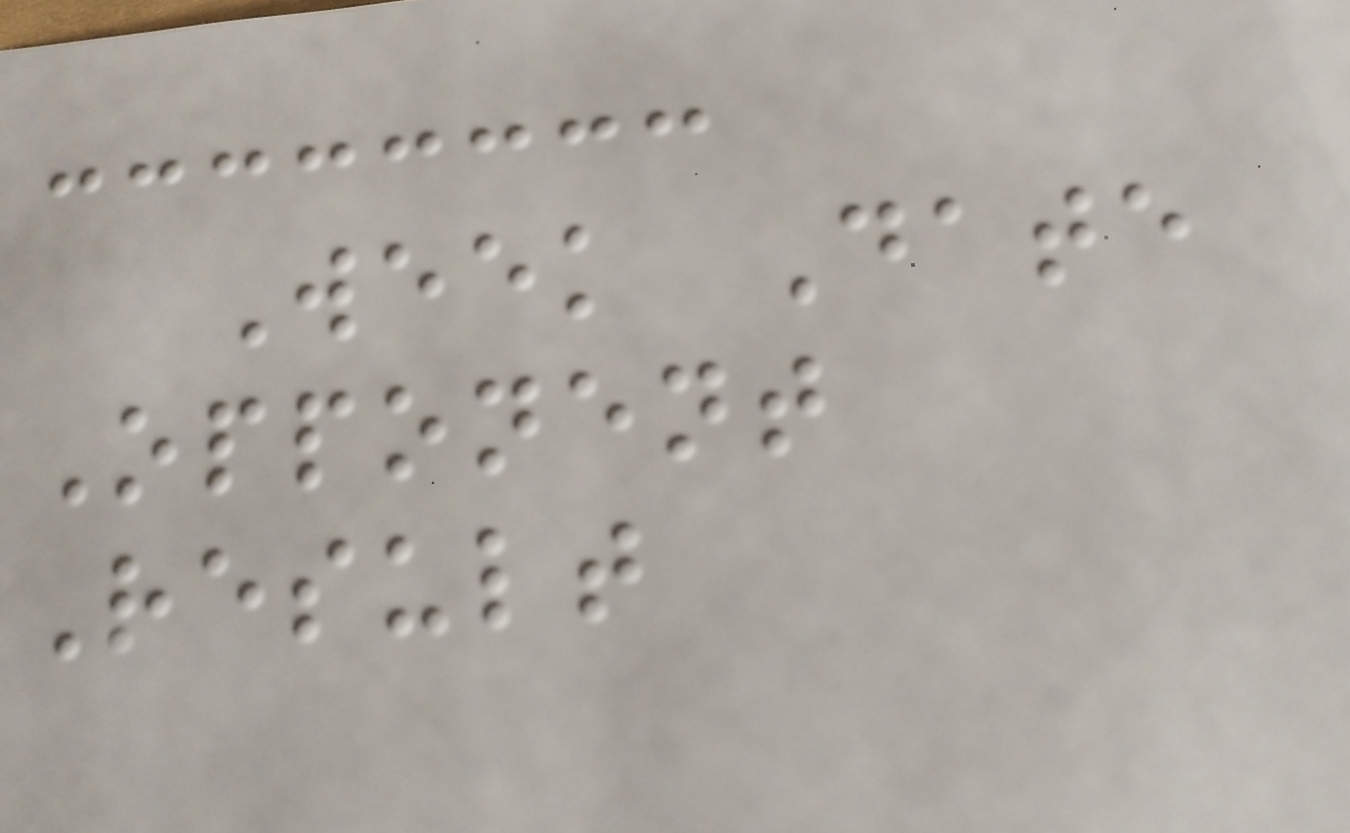Week Date
Opponent
Result
